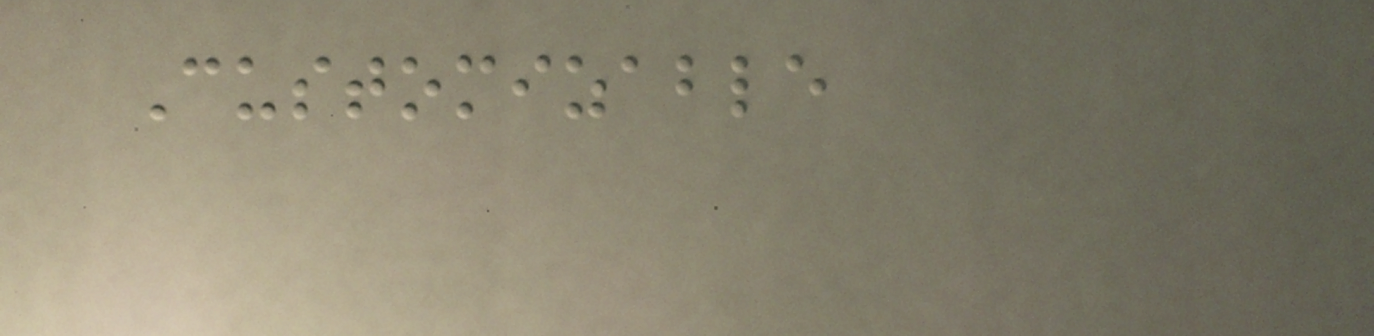Customizable
